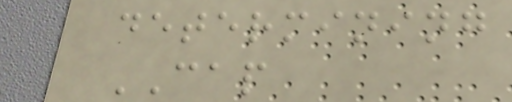determining
CAP
